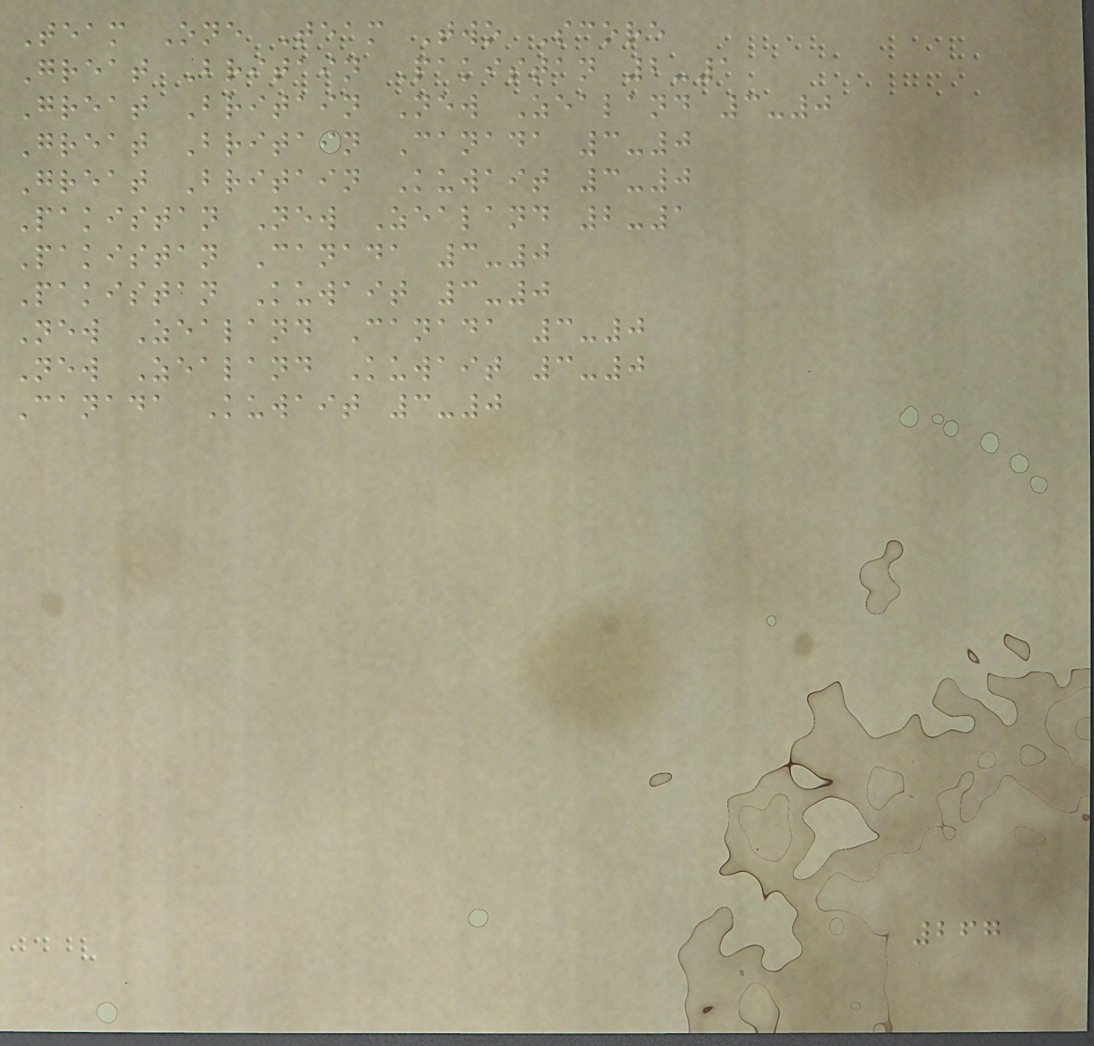Team One Team Two Score
Great Britain Pakistan 2-1
Great Britain New Zealand 3-0
Great Britain Canada 3-0
Great Britain Kuwait 3-0
Pakistan New Zealand 2-1
Pakistan Canada 3-0
Pakistan Kuwait 3-0
New Zealand Canada 3-0
New Zealand Kuwait 3-0
Canada Kuwait 3-0
267
